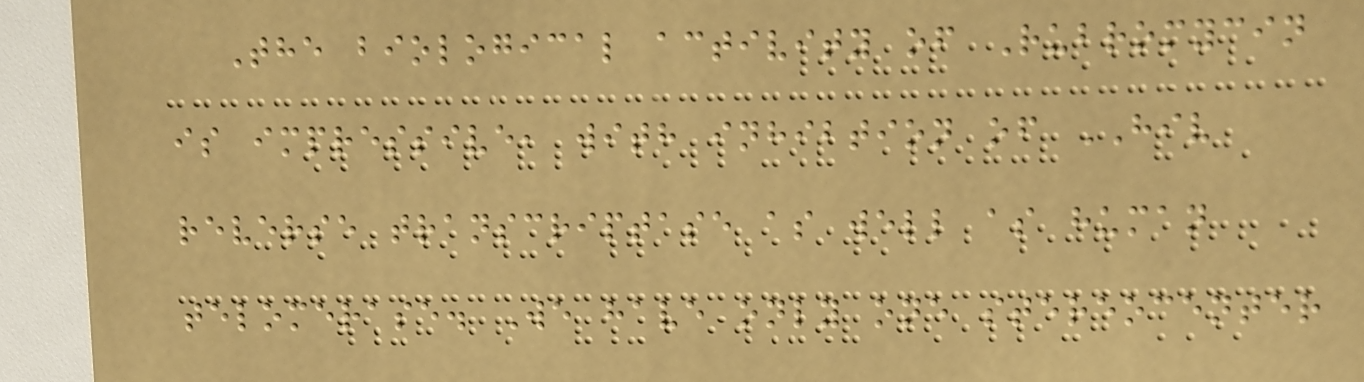The biological activity of Rubromycin
is impressive, with inhibtion of HIV
reverse transcriptase as well as human
telomerase. We have only one stereocenter
